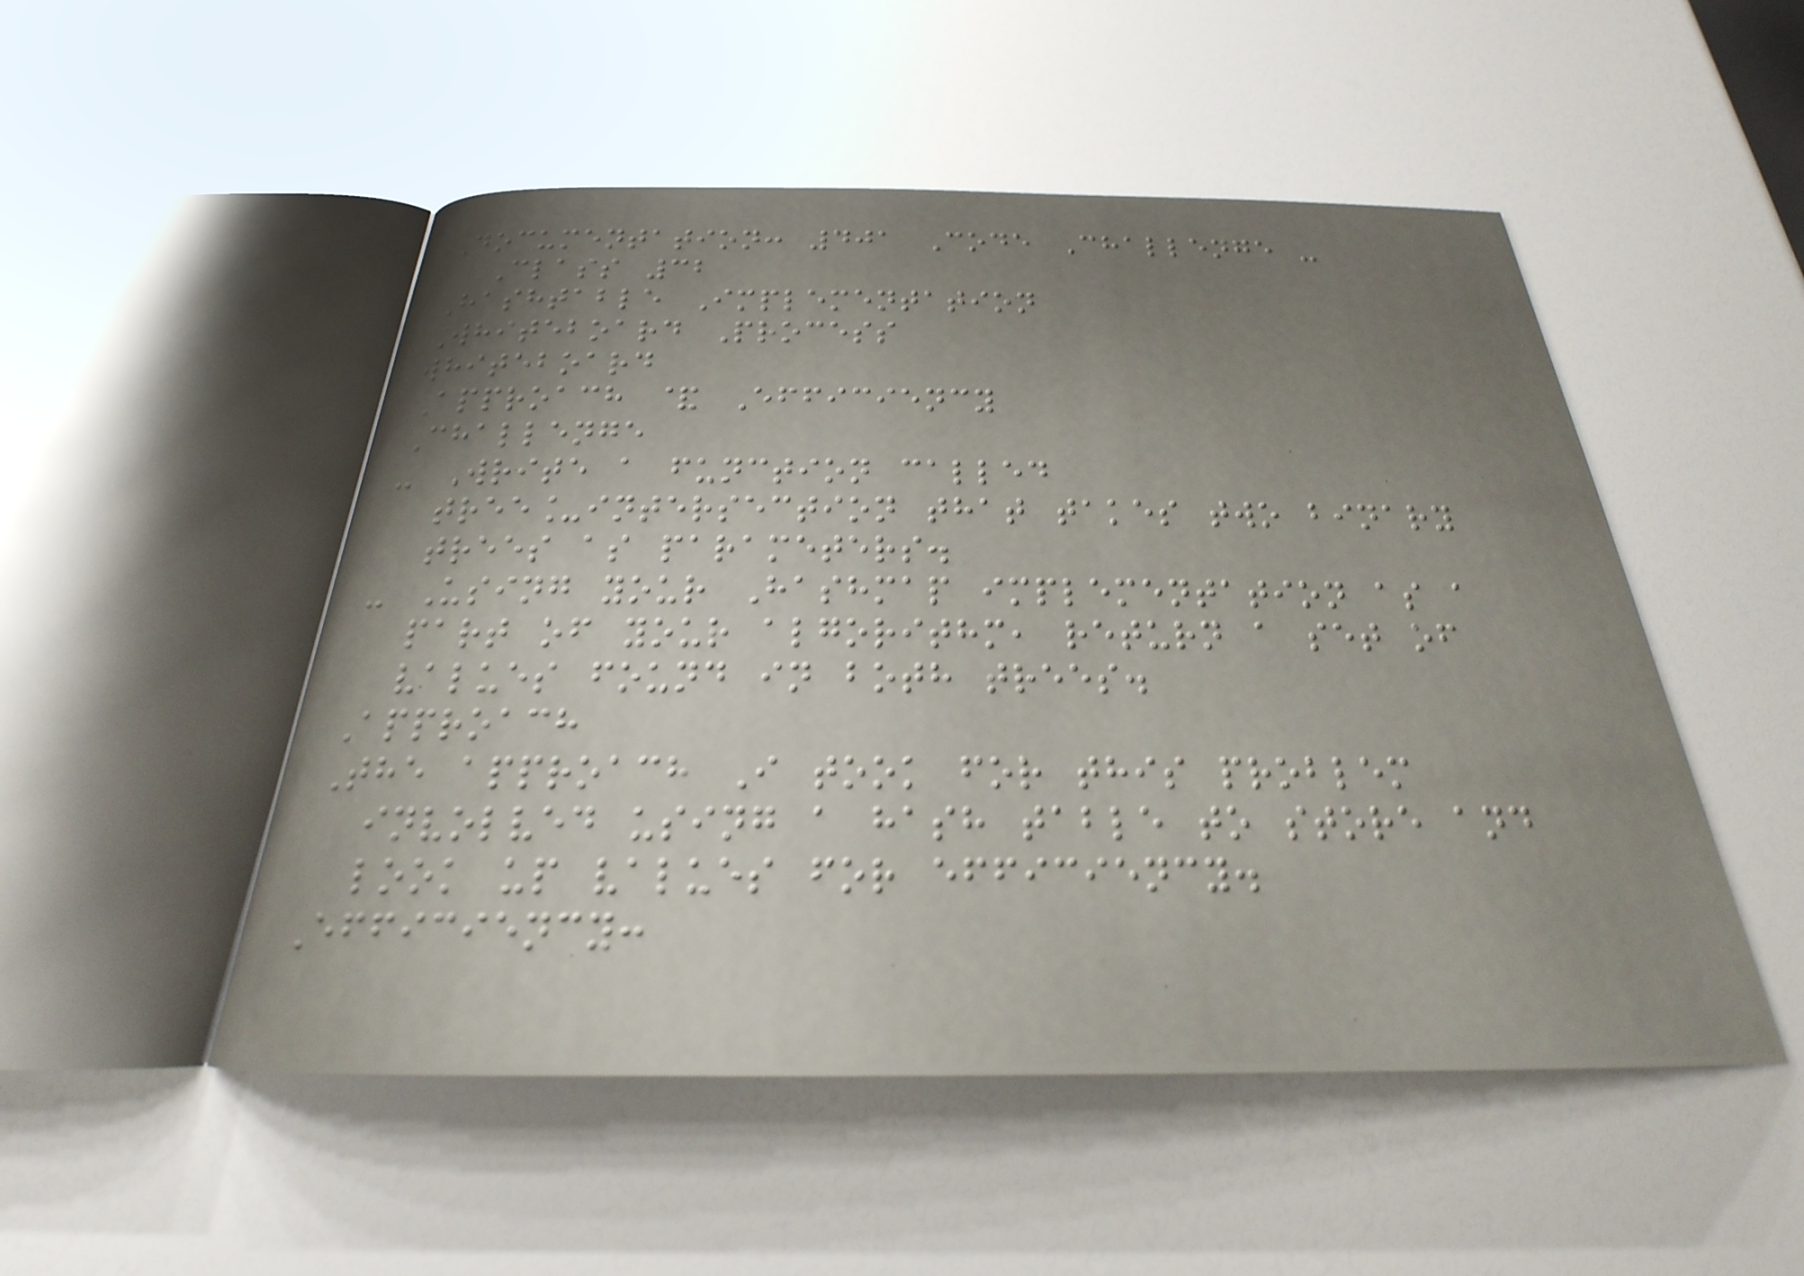Documentation: 401 Code Challenge -
Class 32
Hashtable Implementation
Whiteboard Process
whiteboard
Approach & Efficiency
Challenge
- Write a function called
tree_intersection that takes two binary
trees as parameters.
- Using your Hashmap implementation as a
part of your algorithm, return a set of
values found in both trees.
Approach
The approach I took for this problem
involved using a hash table to store and
look up values for efficiency.
Efficiency:
